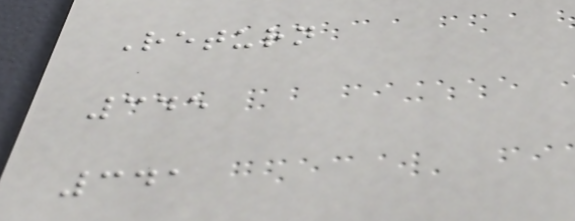Return
345
341
